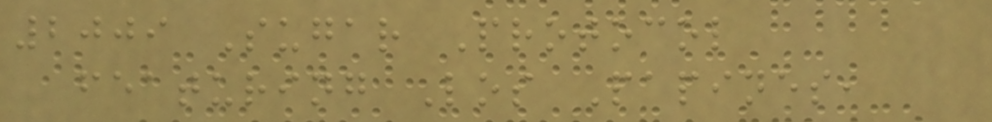2009 Sugar Protocol
featuring Los Papines,
